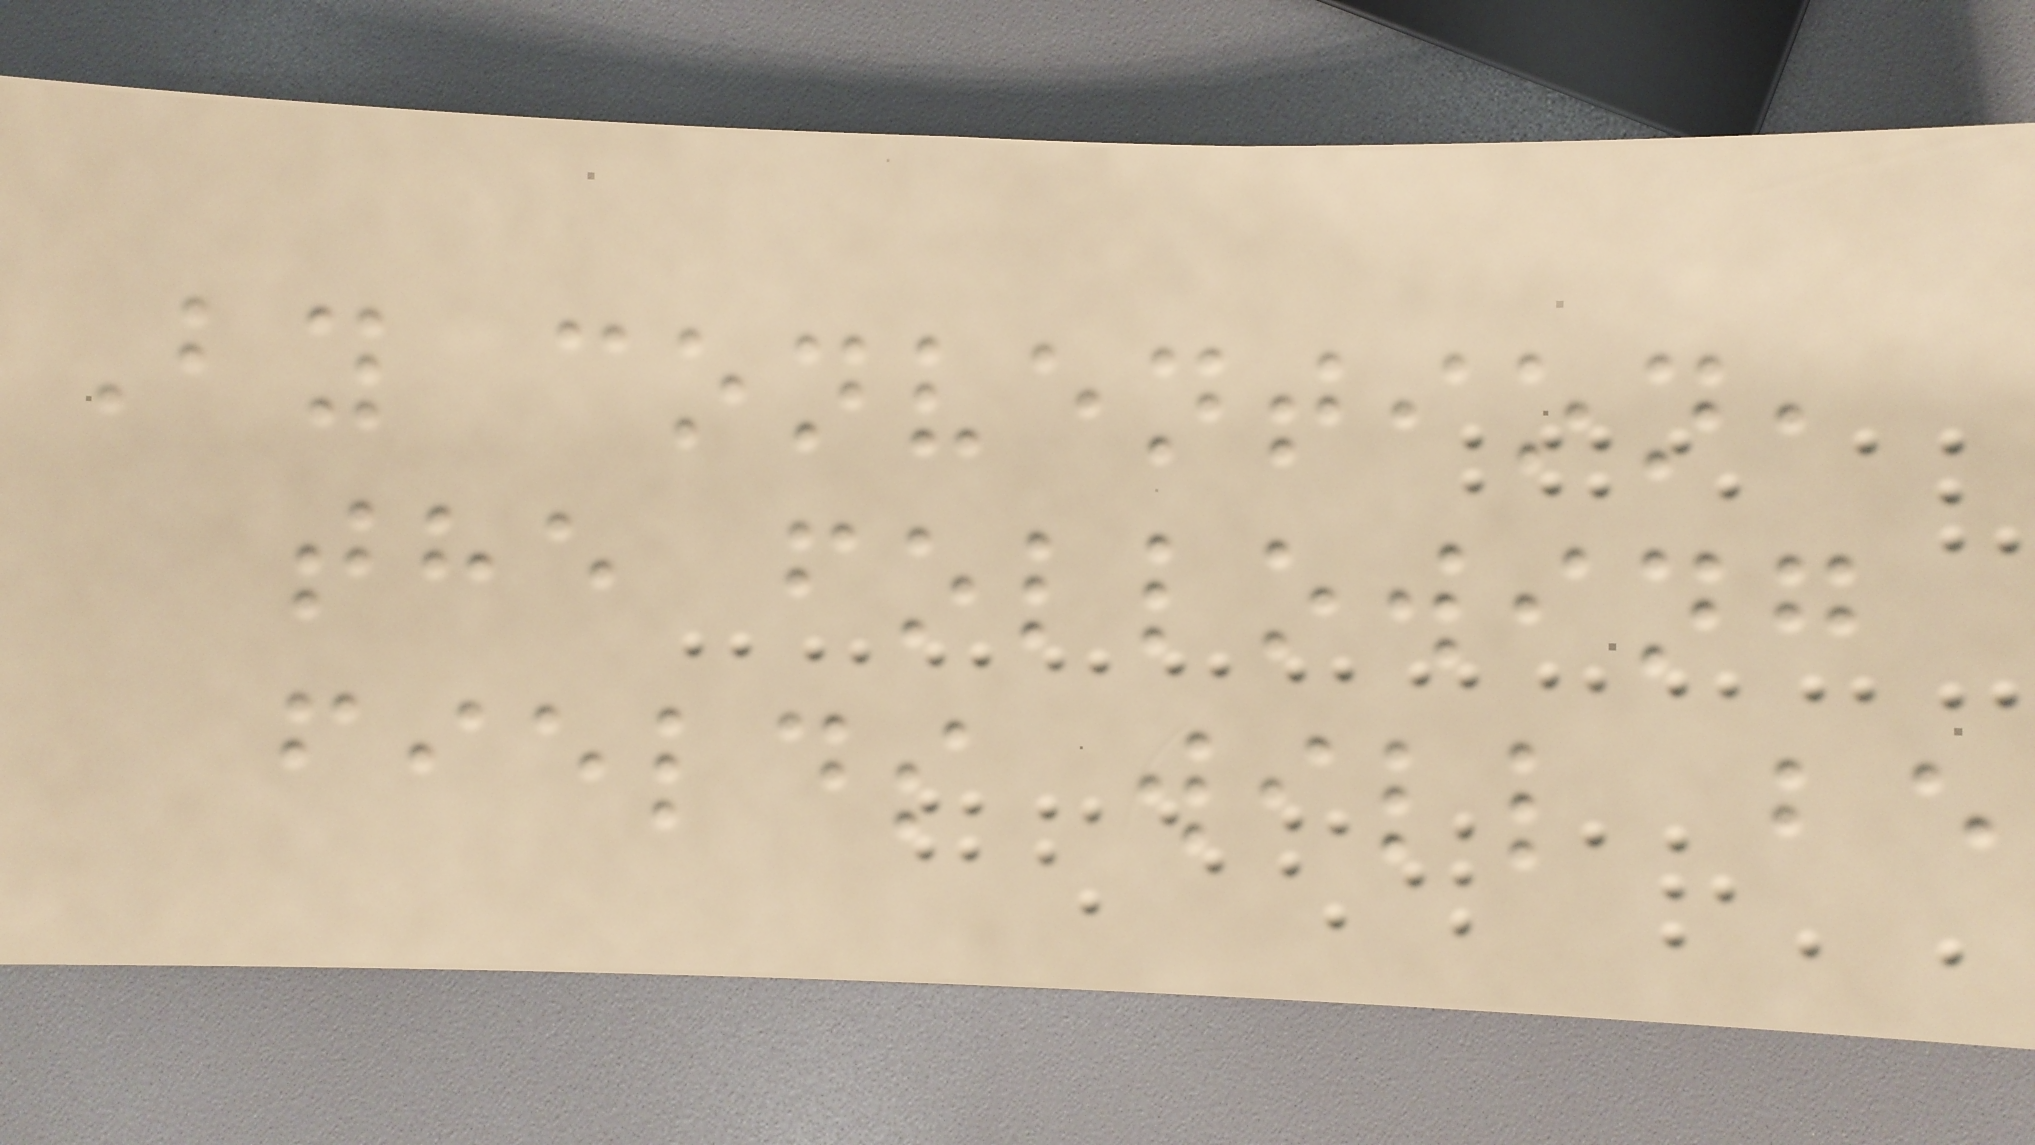By convention,
the following
fields will be
